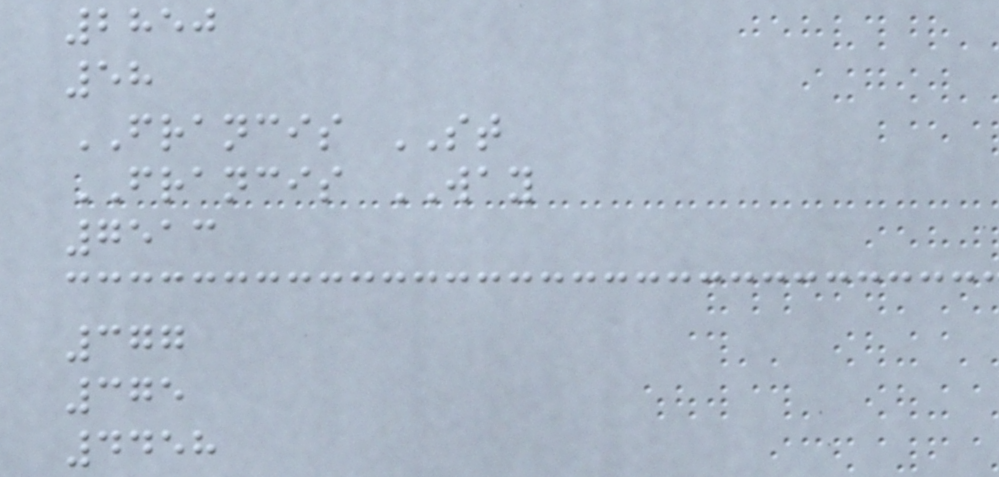2850
58
FRANCIS ST
FRANCIS WAY
7513
377
375
4458
